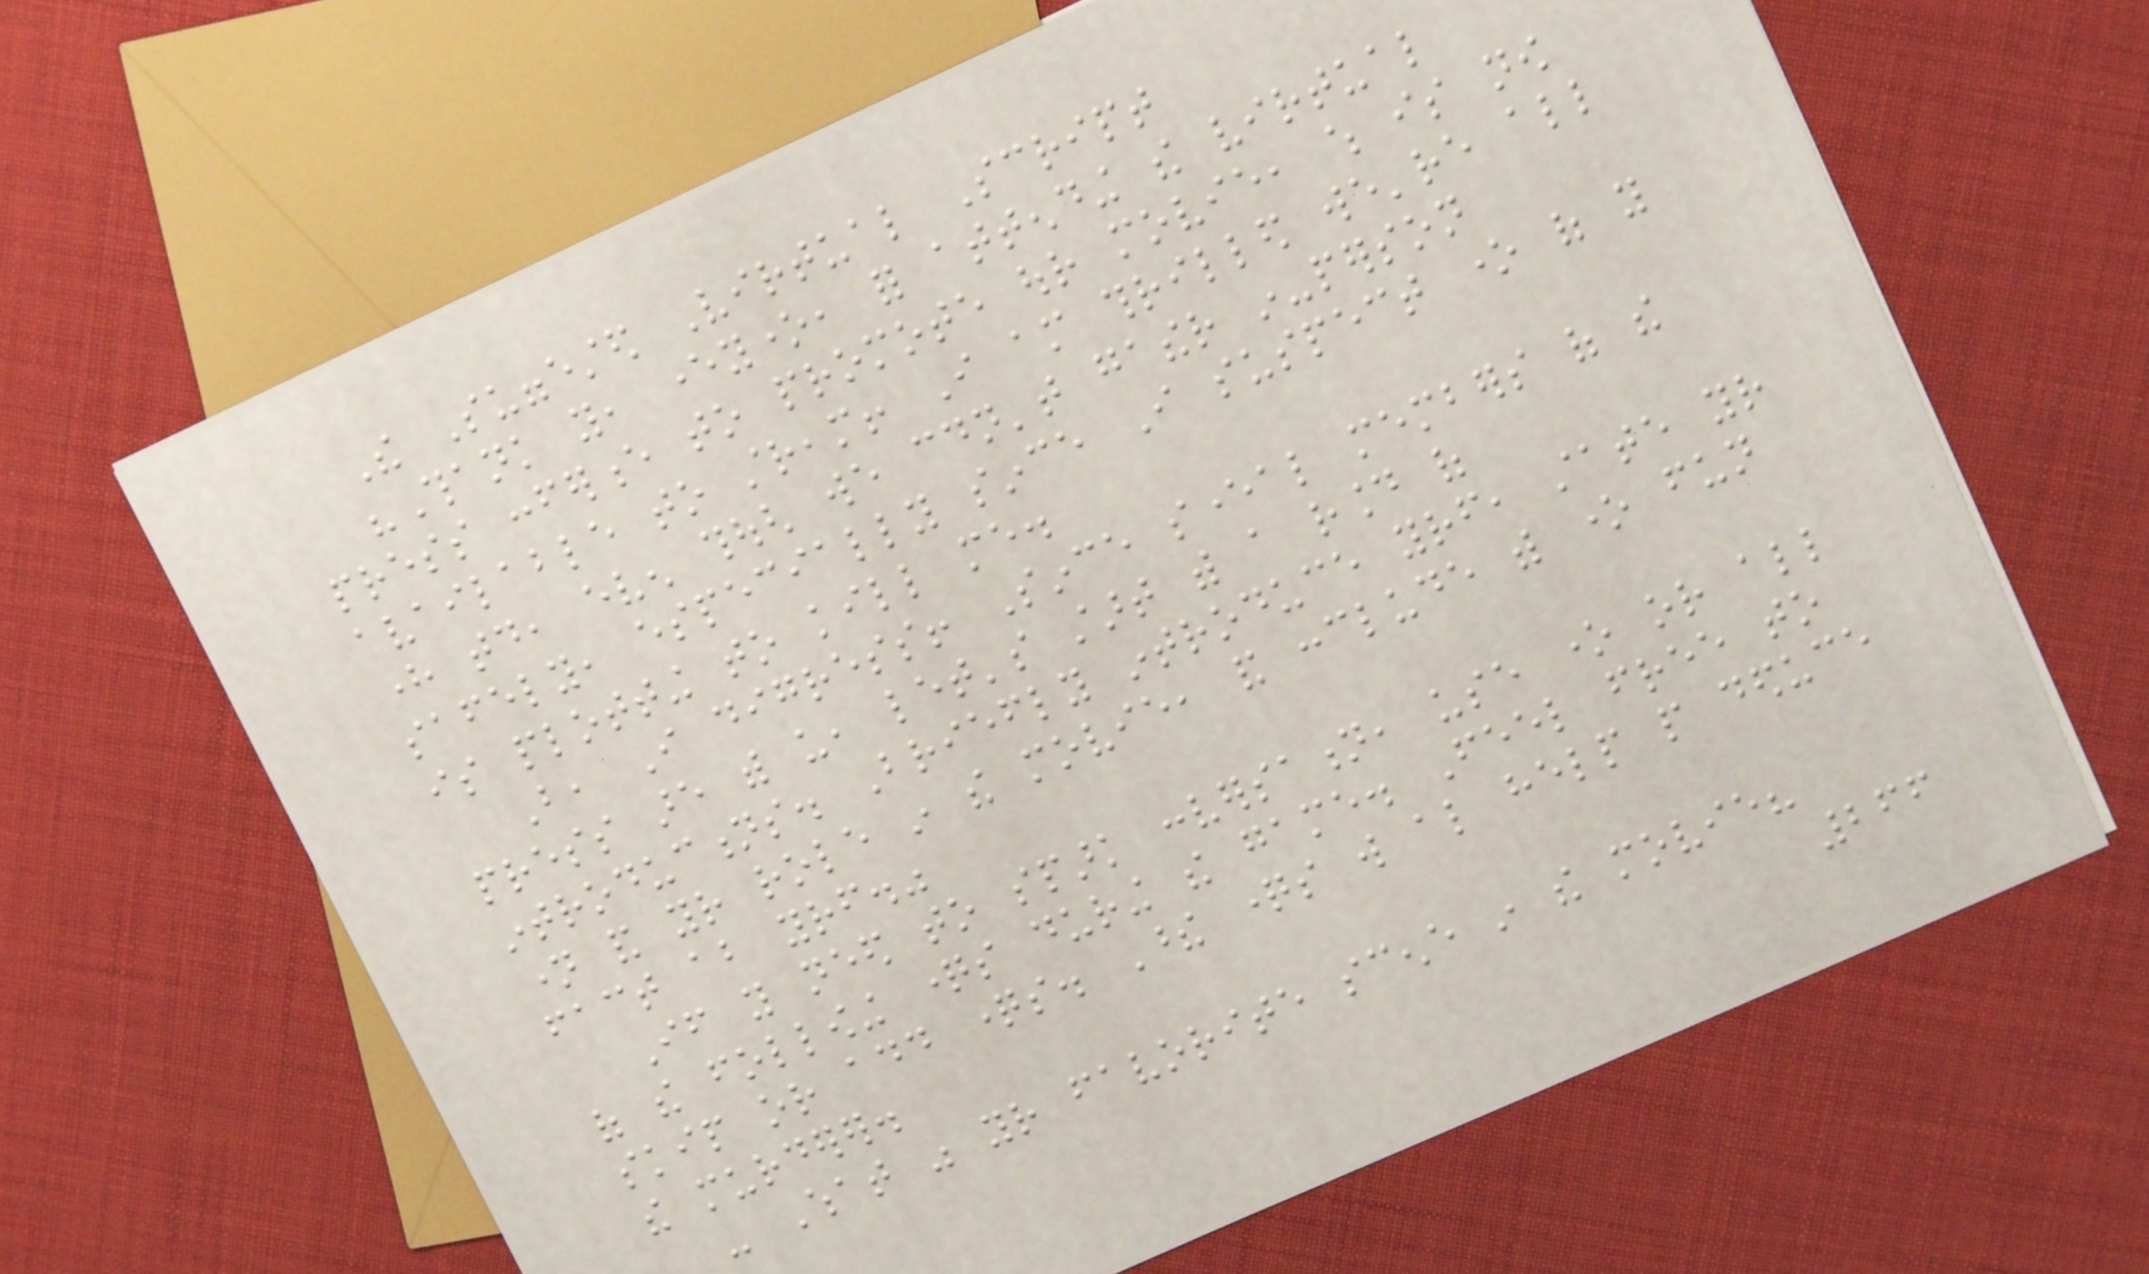The Suggested Virtual Script
"Thank you, everyone, for attending the virtual
press conference to promote our movie, which is now
available to stream! I am thrilled we're all
here today, even though we couldn't gather in-person
safely, especially since I suspect one of you
is plotting to kill me.
But, I digress! Since several members of the
press are with us, let's start with a round of
introductions. Briefly introduce yourself, state your
name and your role in the movie, and conclude with one fun
fact about yourself."
If you need to spark conversation, use one or all
of the following questions during the game. Feel free to
skip or add questions. These questions will also help people deduce
the murderer.
- What was your favorite scene in the movie?
266
